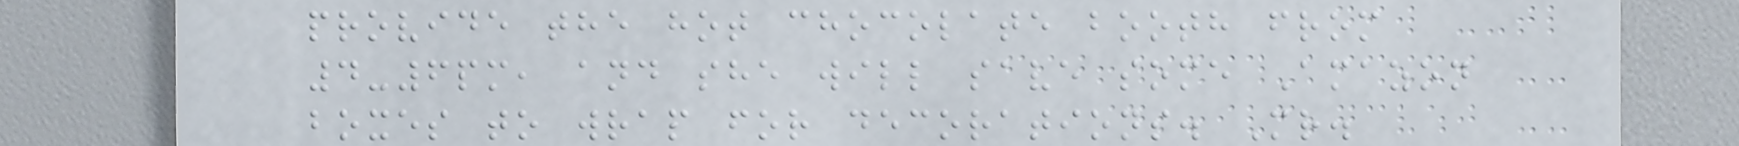provide the hot chocolate booth from
4-6pm, and she will save some Amazon
boxes to wrap for decorations. Mr.
